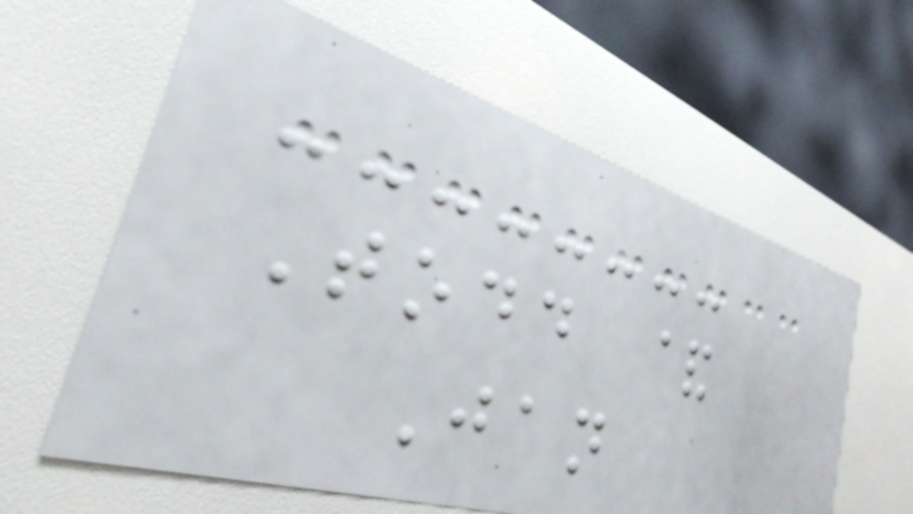Todd &
Jan
